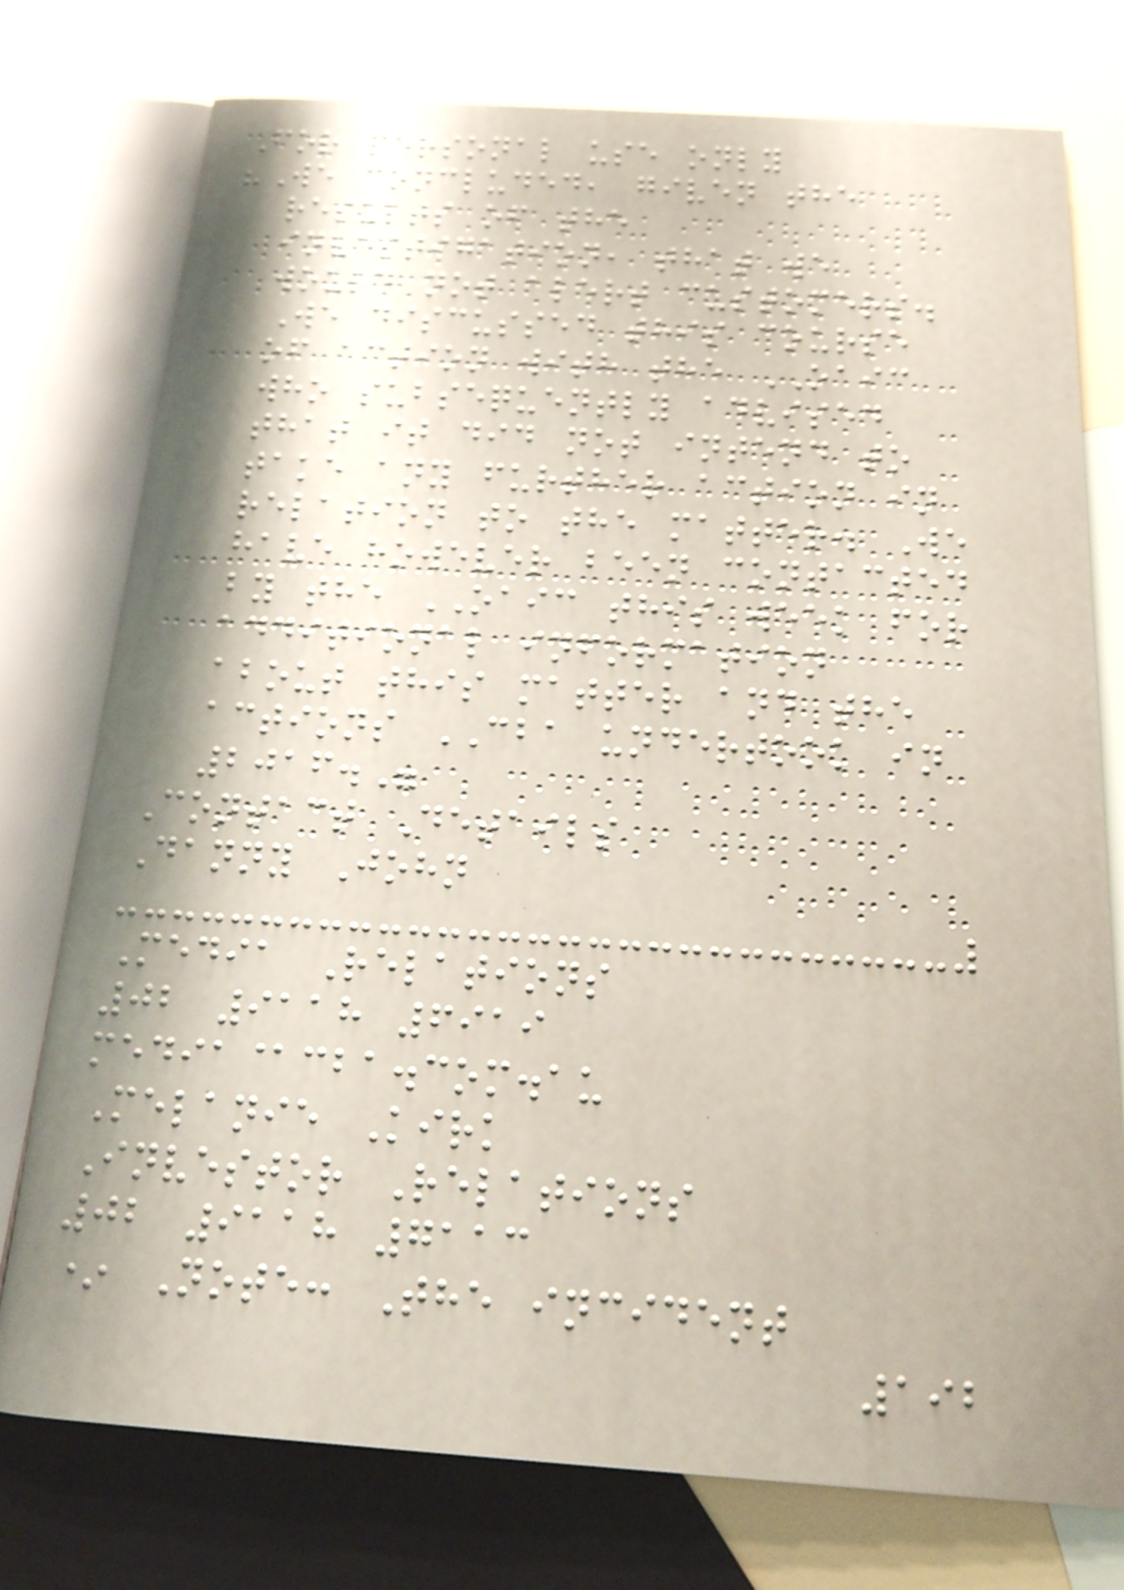For personal use only
"We concluded, given the
results of the
investigation, that we
would not alert customers.
We discussed this course
of action with the OAIC
who subsequently advised
that it did not intend to
take any further action in
relation to the matter. We
have however been contacted
by the OAIC this week for
additional information
about this matter and the
actions CBA undertook in
2016."
Contact Details
Danny John
Media Relations
02 9118 6919
media@cba.com.au
Melanie Kirk
Investor Relations
02 9118 7113
* Note: The incident
192
